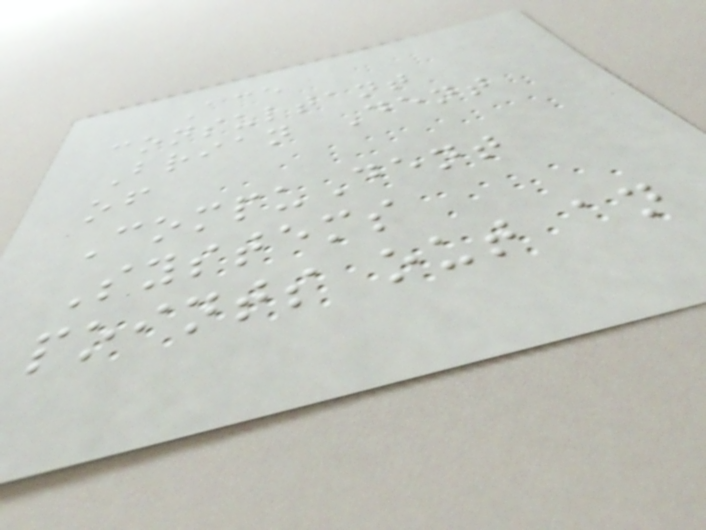Ace
consultant
Brian Dent
of
CompuDent
Systems
points out an
